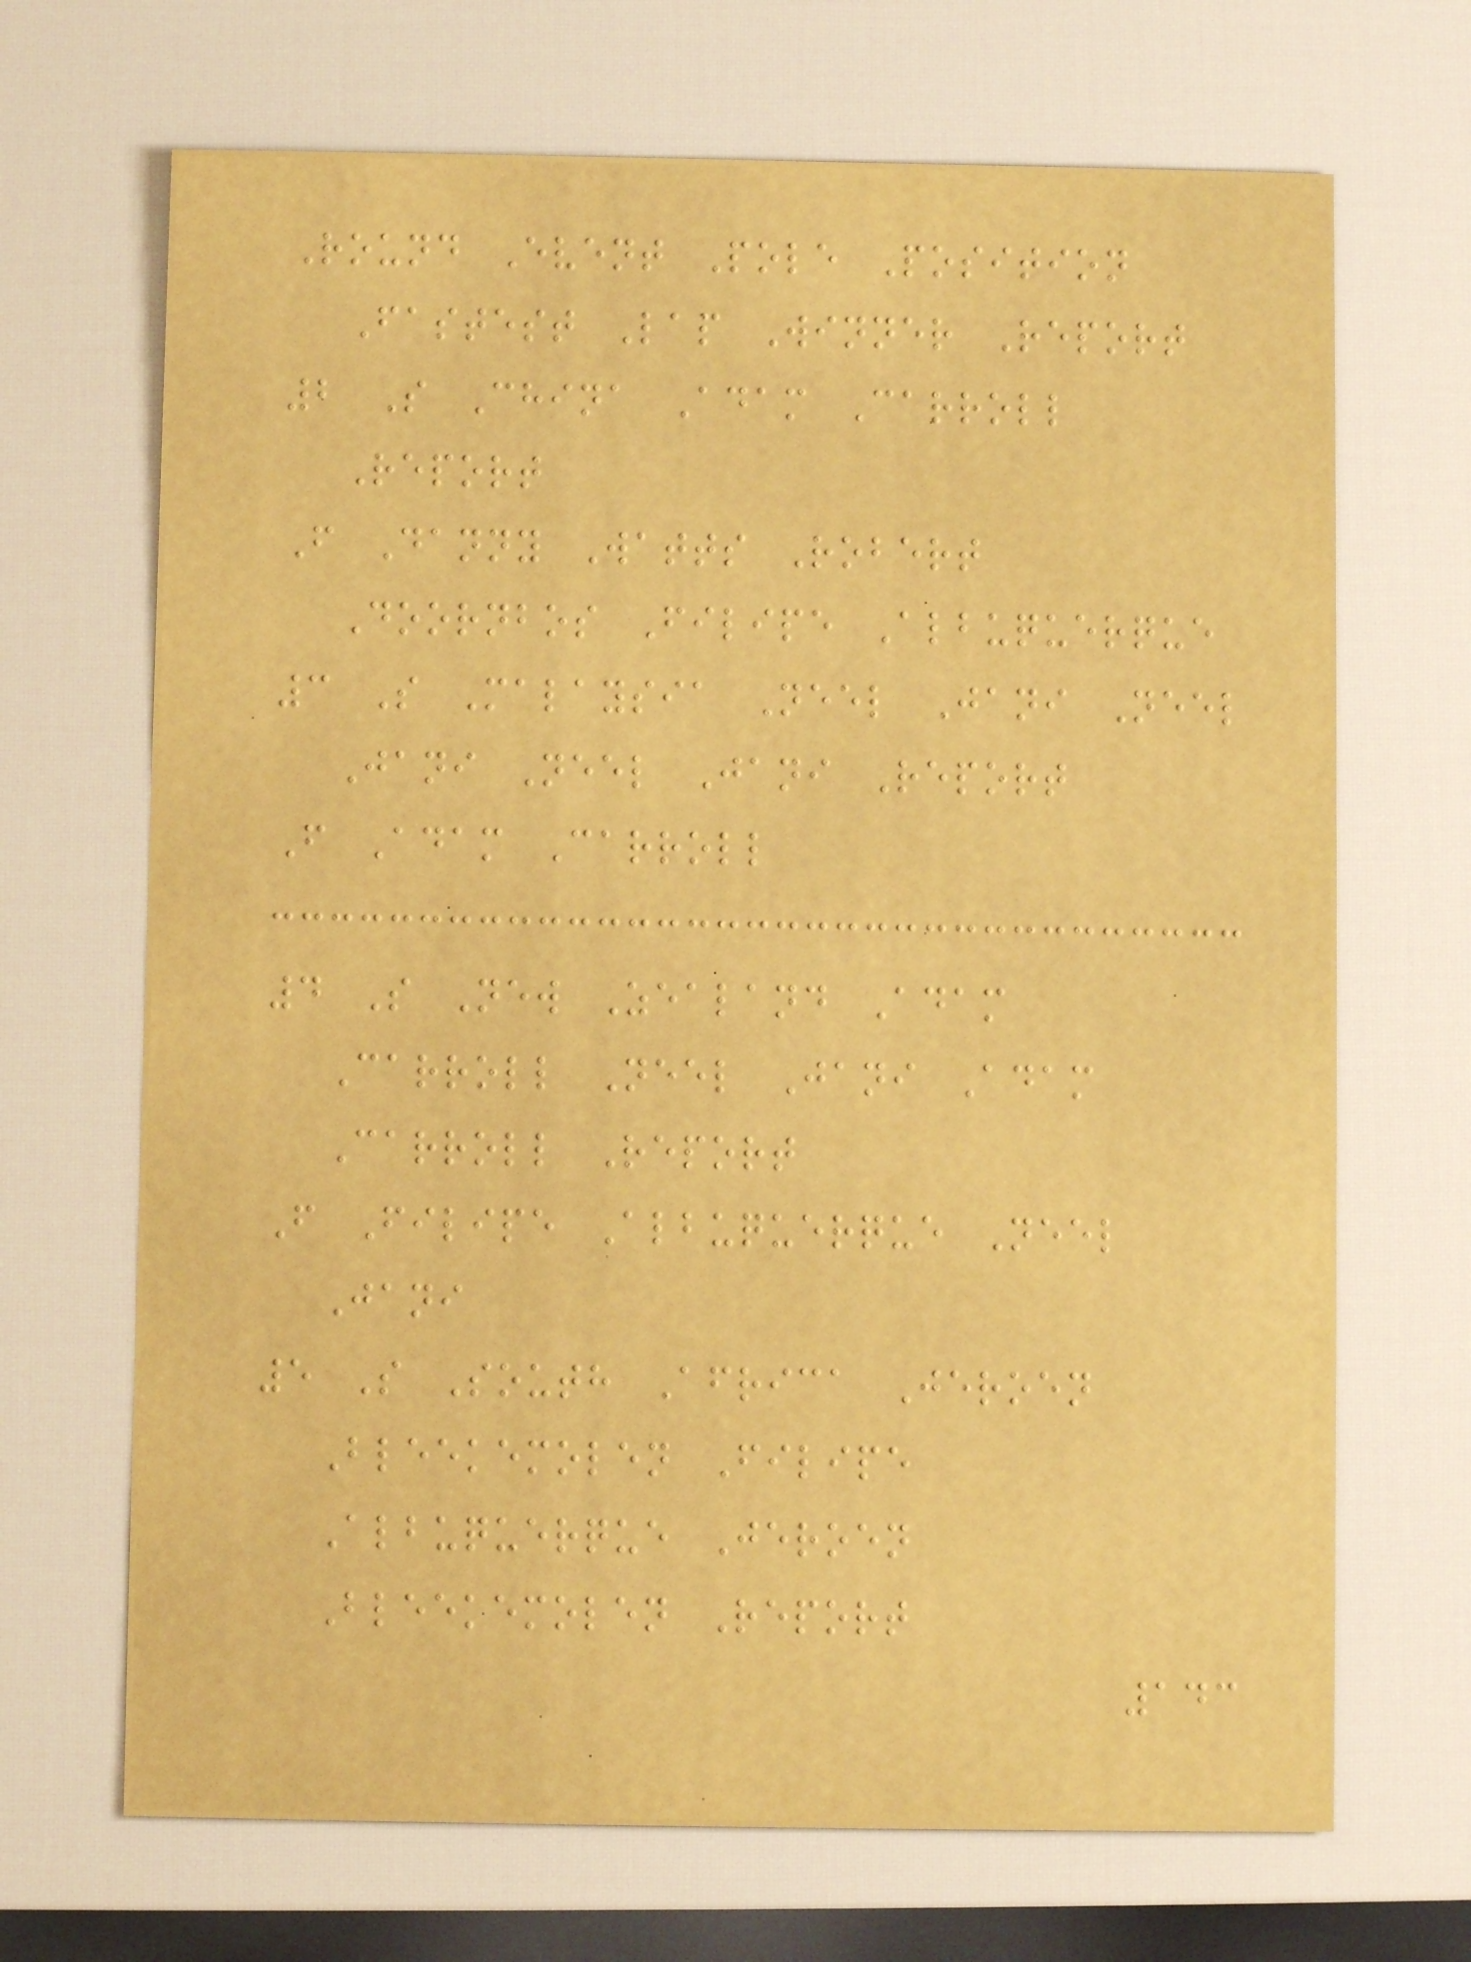Round Event Pole Position
Fastest Lap Winner Report
2 S China Adam Carroll
Report
F Danny Watts Robert
Doornbos Filipe Albuquerque
3 S Malaysia Neel Jani Neel
Jani Neel Jani Report
F Adam Carroll
4 S New Zealand Adam
Carroll Neel Jani Adam
Carroll Report
F Filipe Albuquerque Neel
Jani
5 S South Africa Jeroen
Bleekemolen Filipe
Albuquerque Jeroen
Bleekemolen Report
143
